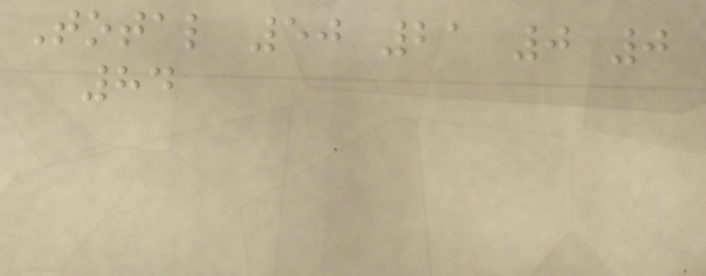Total 50 21 0 0
84
